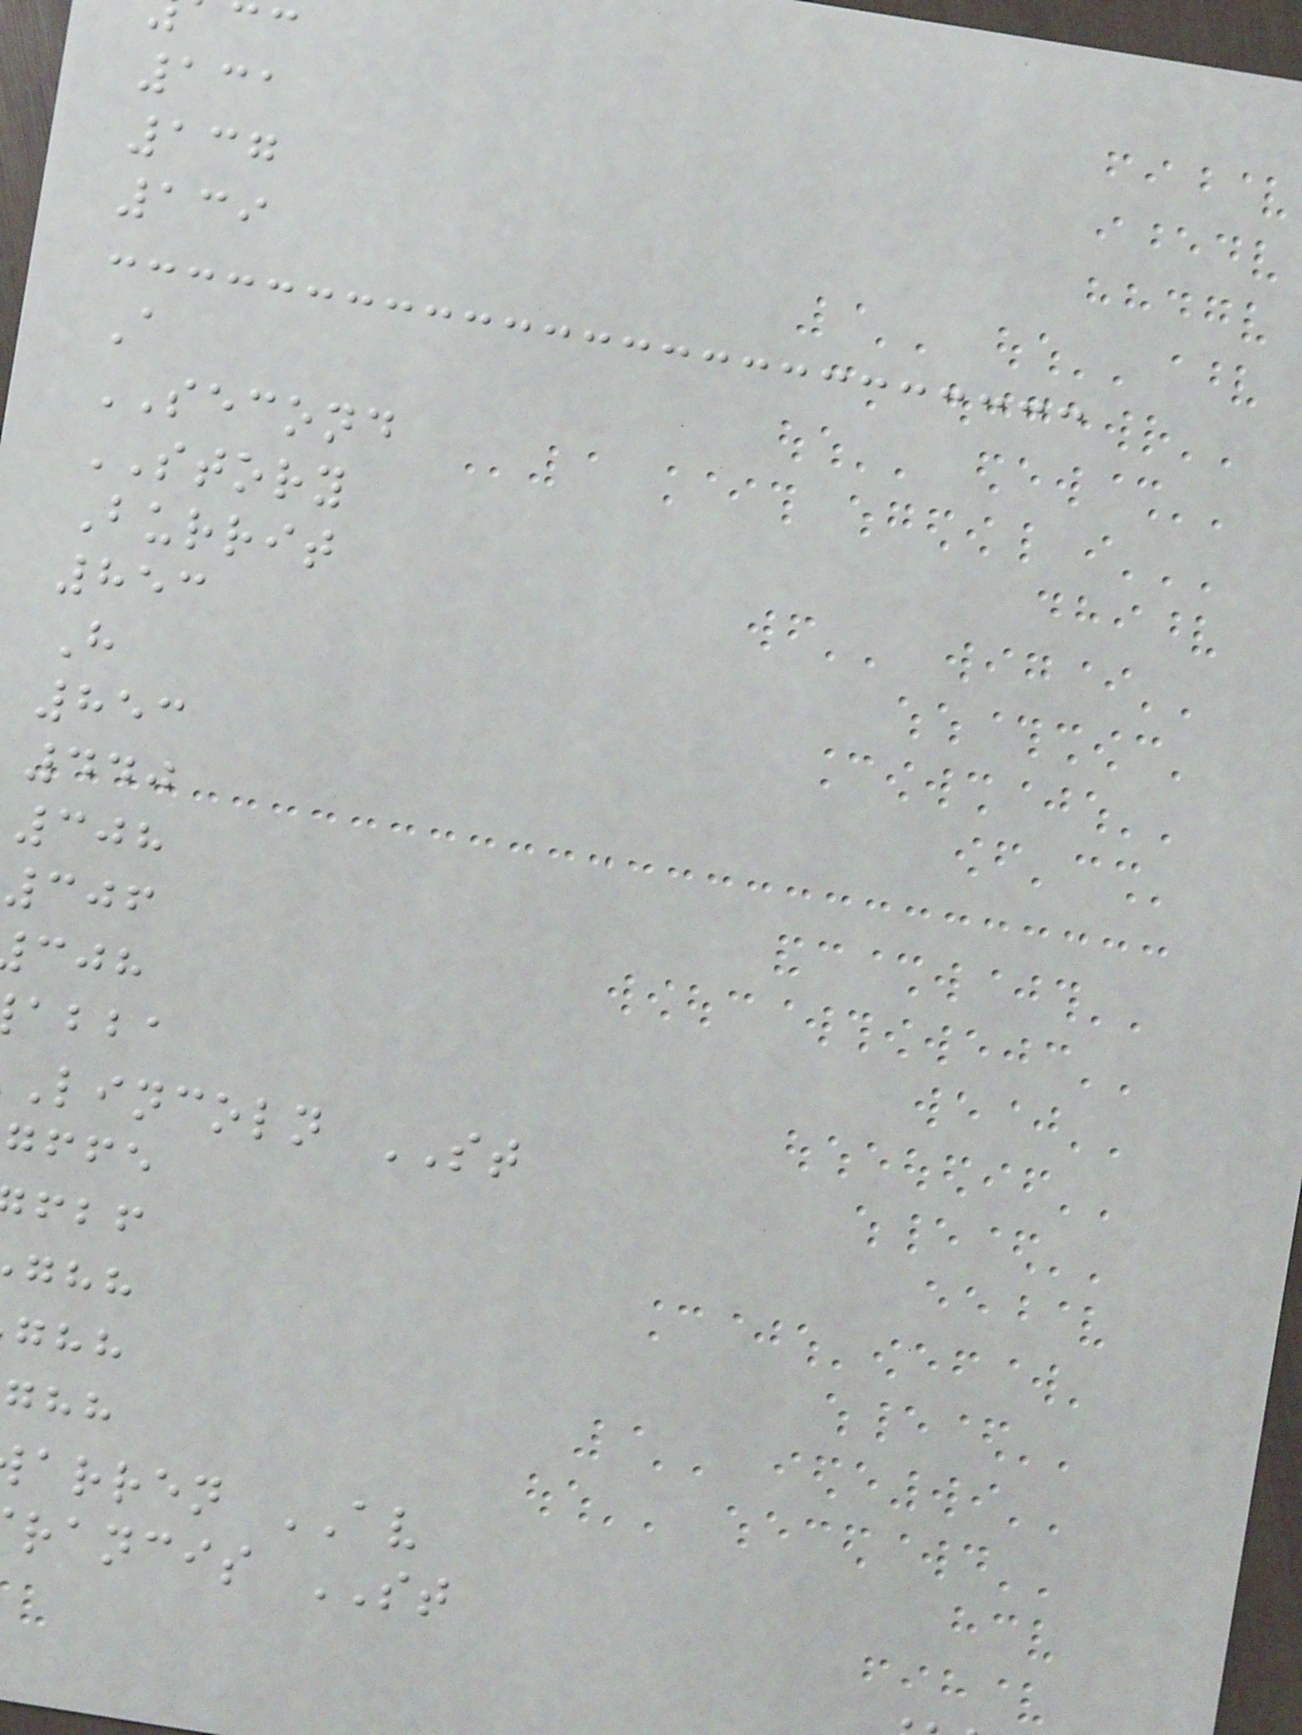131
137
139
A
SECOND
STORY
Burrit
853
H
853
440
308
306
abba
lincoln ST
gffe
arren AV
rancis ST
